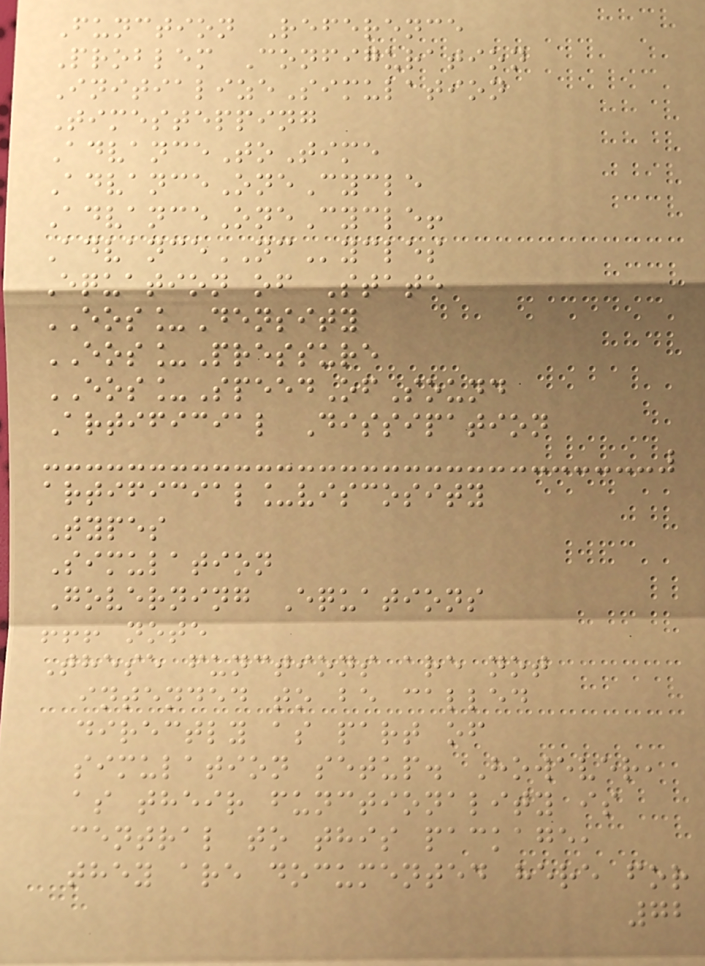Function Reference
Problem Configuration
InitializeSimulation
Timestepping
AdvanceToTime
AdvanceOneCycle
AdvanceOneCycle!
AdvanceNCycles
Equation of State
EOS_Density
EOS_Pressure
EOS_SpeedOfSound
Artificial Dissipation
artificial_viscosity
Types
Simulation
Governing Equations
!!! note
These functions are not
intended to be called
directly as part of
simulation setup. However,
as their functionality is
central to this package,
they are documented here for
72
